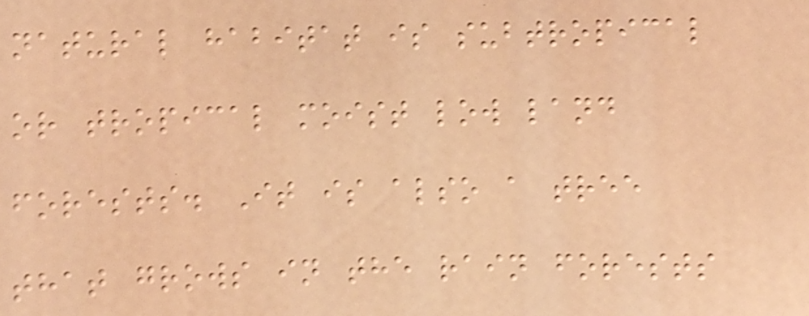natural habitat is subtropical
or tropical moist low land
forests. It is also a tree
that grows in the rain forests
